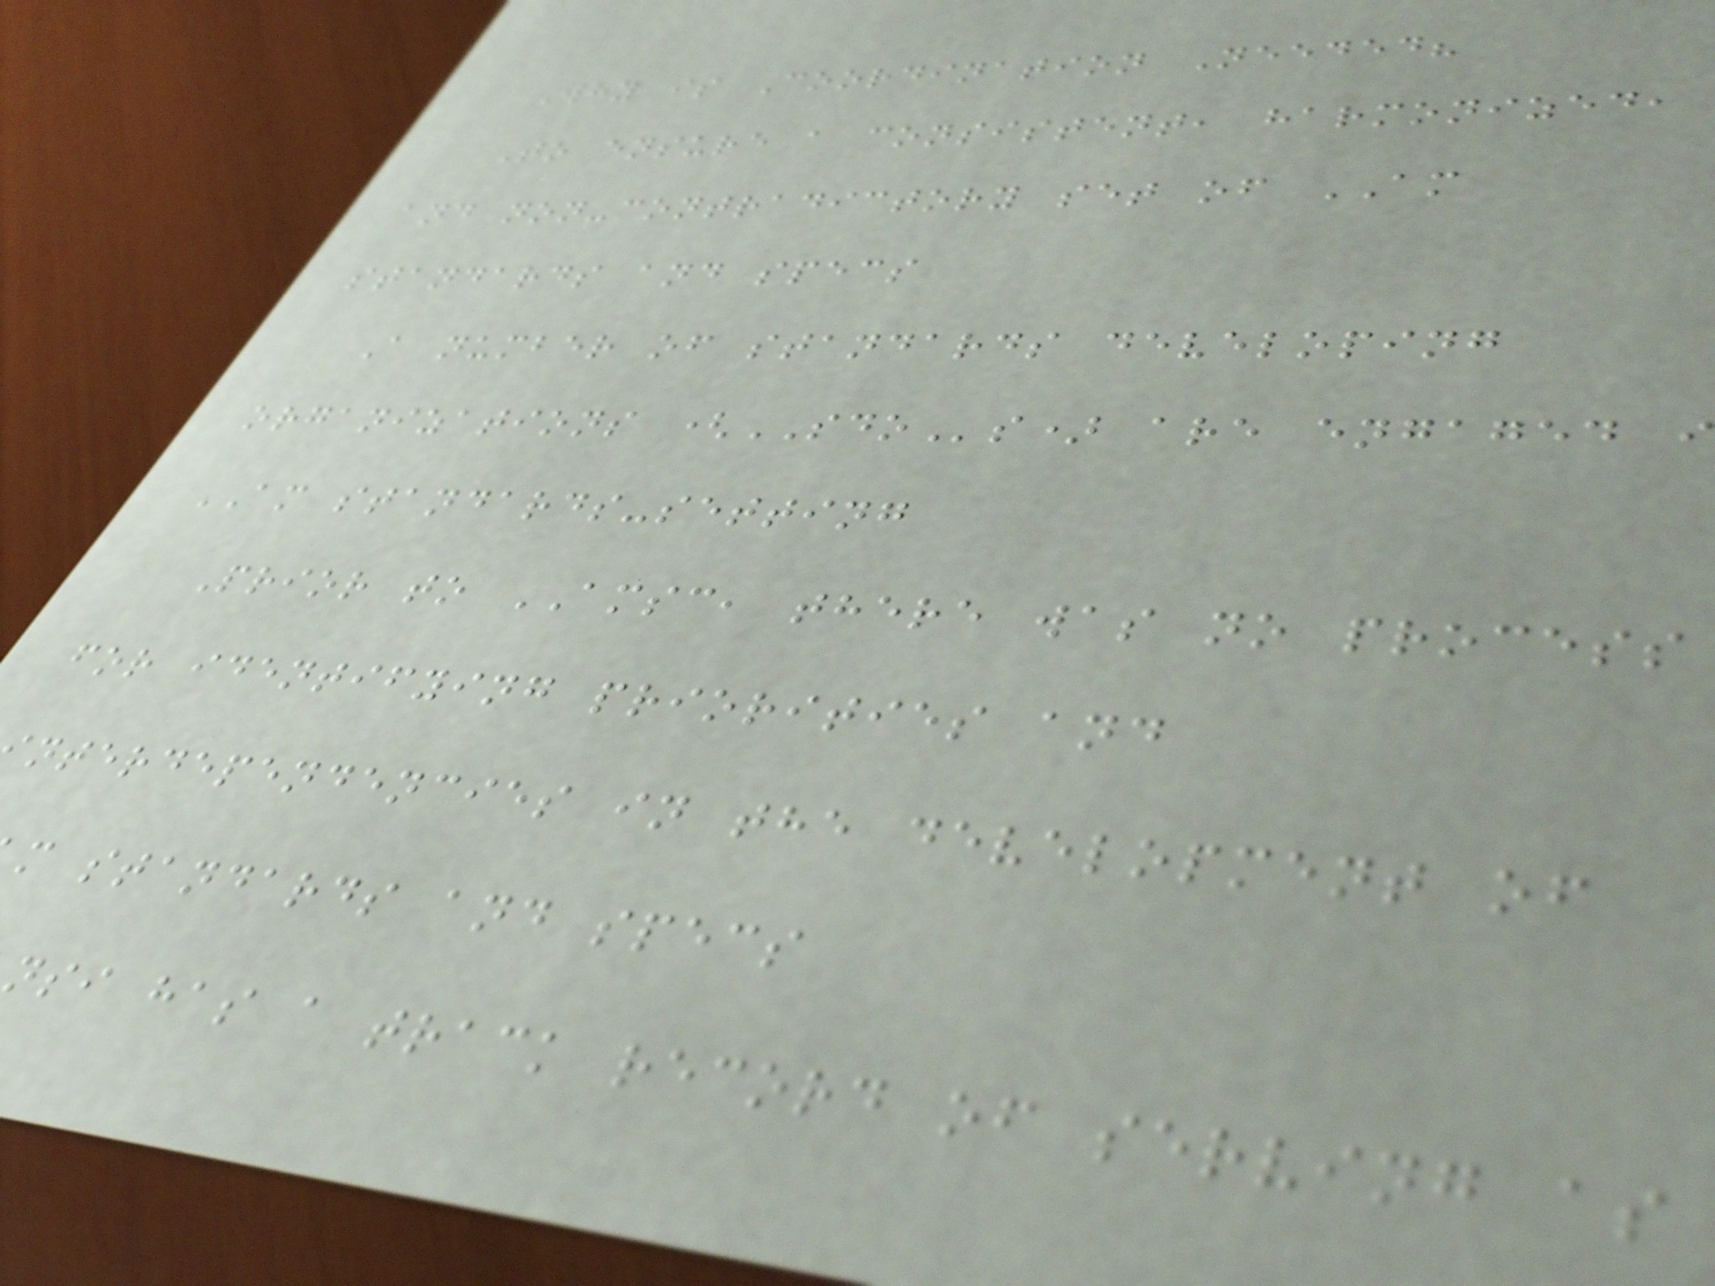Why is Coordination Needed?
To ensure a consistent, harmonized,
and non-contradictory set of AM
standards and specs
A number of standards developing
organizations (SDOs) are engaged i
AM standards-setting
Prior to AMSC, there was no process
for identifying priorities and
nterdependencies in the development of
m standards and specs
nsi has a track record of serving as
